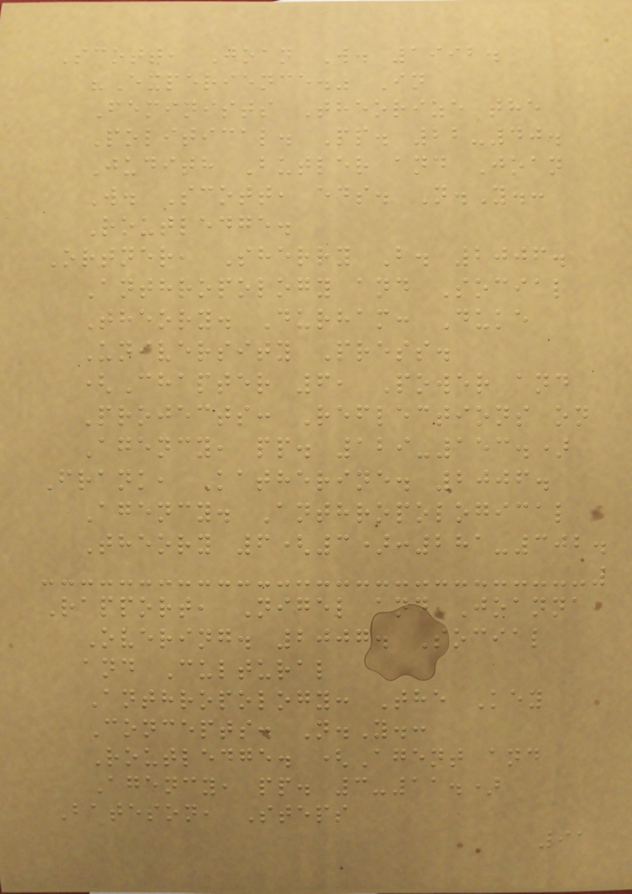Scott, Joan W. 1992.
"Experience." In
Feminists Theorize the
Political. Pp. 22-40.
Judith Butler and Joan
W. Scott, eds. N.Y.:
Routledge.
Ortner, Sherry B. 2006.
Anthropology and Social
Theory. Durham: Duke
University Press.
(Chapter 6, Power and
Projects: Reflections on
Agency, pp. 129-153.)
Frank, Katherine. 2006.
Agency. Anthropological
Theory 6(3):281-302.
Rapport, Nigel and Joanna
Overing. 2007. Social
and Cultural
Anthropology: The Key
Concepts. N.Y.:
Routledge. (Agent and
Agency, pp. 3-11.)
Bateson, Steps
91
